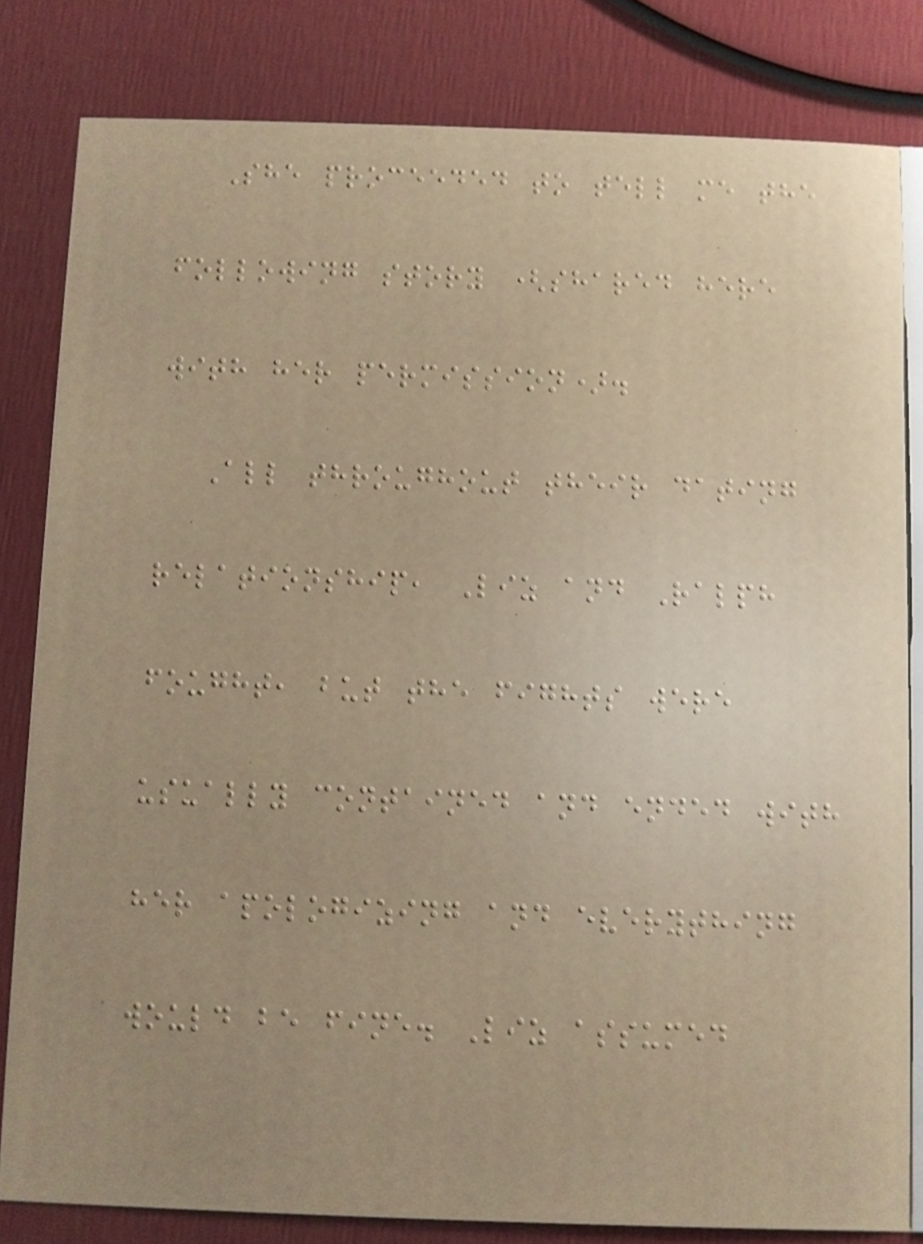She proceeded to tell me the
following story (shared here
with her permission).
All throughout their dating
relationship, Liz and Ralph
fought, but the fights were
usually contained and ended with
her apologizing and everything
would be fine. Liz assumed
